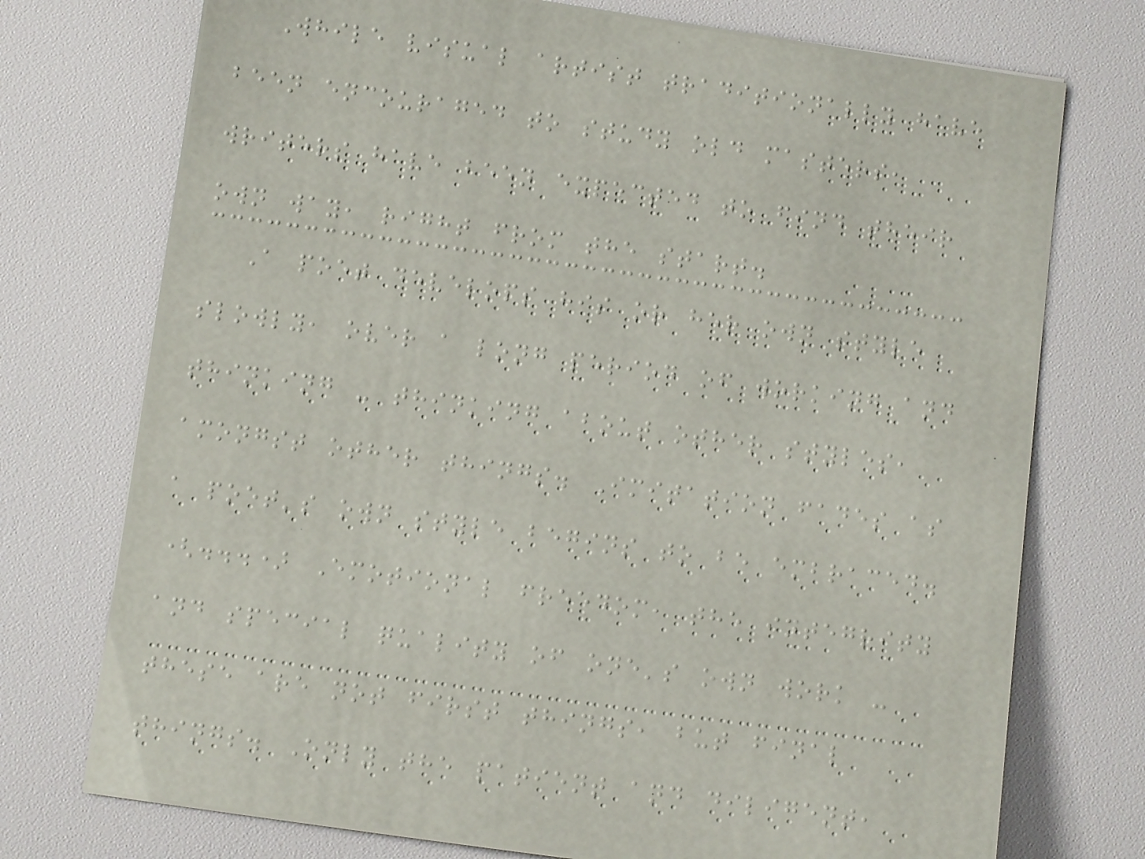While visual artist traditionally have
been encouraged to study old masters,
writers have been expected to find their
own way, right from the start.
A poet develops his or her own style
slowly, over a long period of working and
thinking - thinking about other styles,
amongst other things. Imitation fades as
a poet's own style begins to be embraced.
(...) Emotional freedom, the integrity
and special quality of one's own work -
these are not first things, but final
things. Only the patient and diligent,
